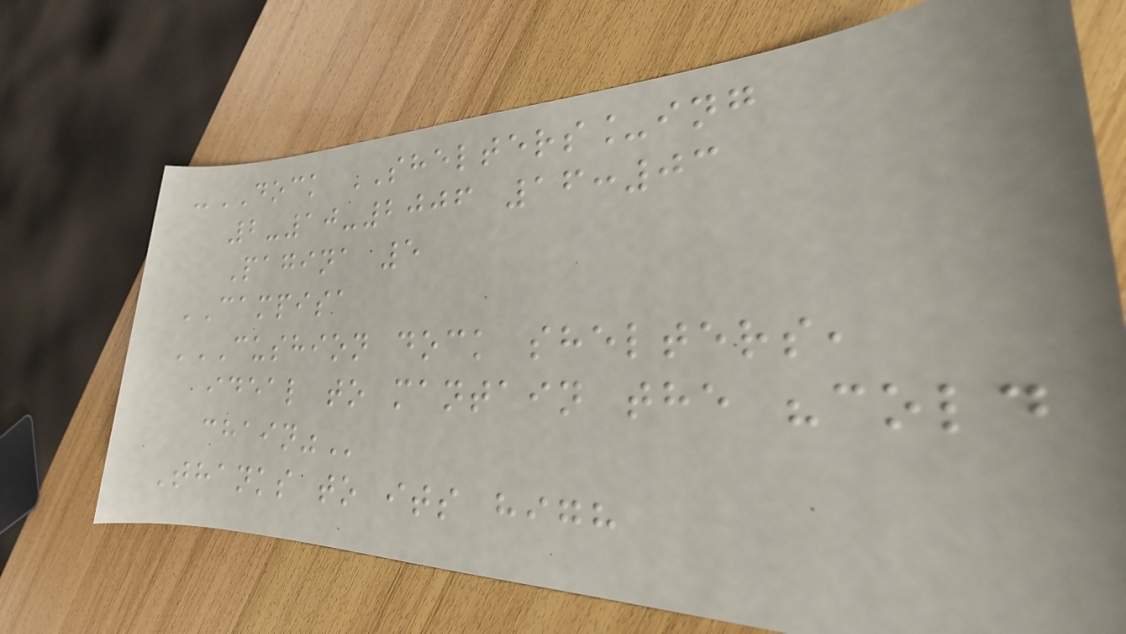-DOCK SHELTERS_ing
2-10-2006 16:03
Pagina 5
CAMPISA
CUSHION DOCK SHELTERS,
IDEAL TO MANTAIN THE "COLD
CHAIN"
Thanks to its high
